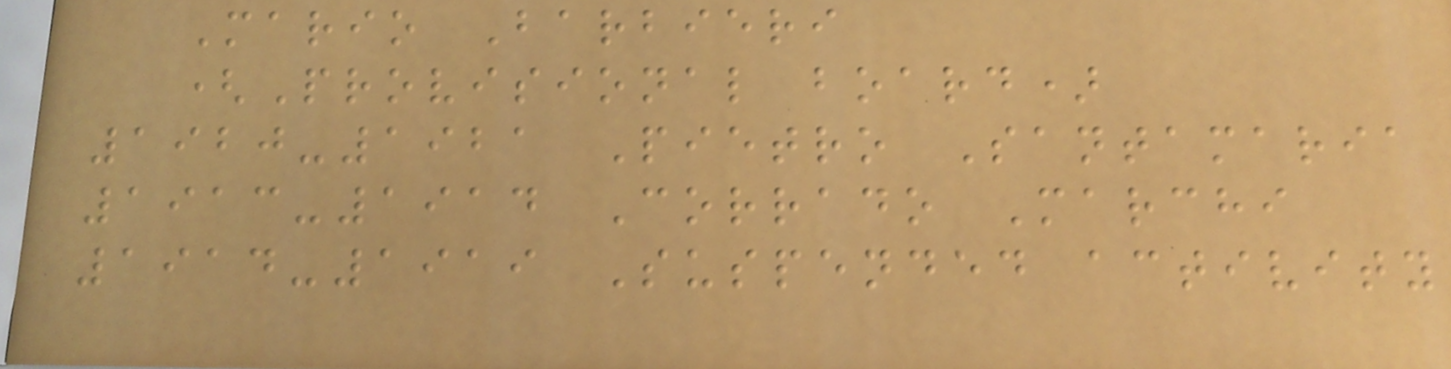Mario Barbieri
(Provisional board)
1920-1921 Pietro Santamaria
1913-1914 Corrado Marchi
1914-1919 Suspended activity
